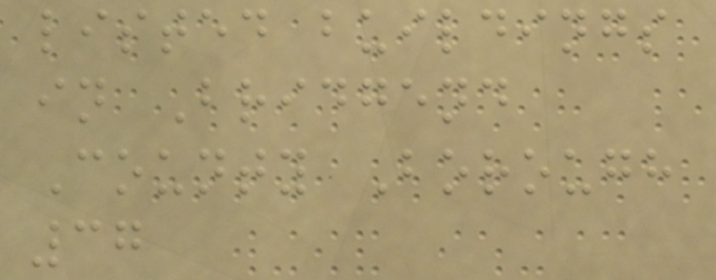listed buildings
in Bridgend
County Borough
37
